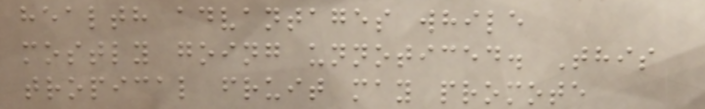health advantages while
mostly going unnoticed. This
tropical fruit may promote
